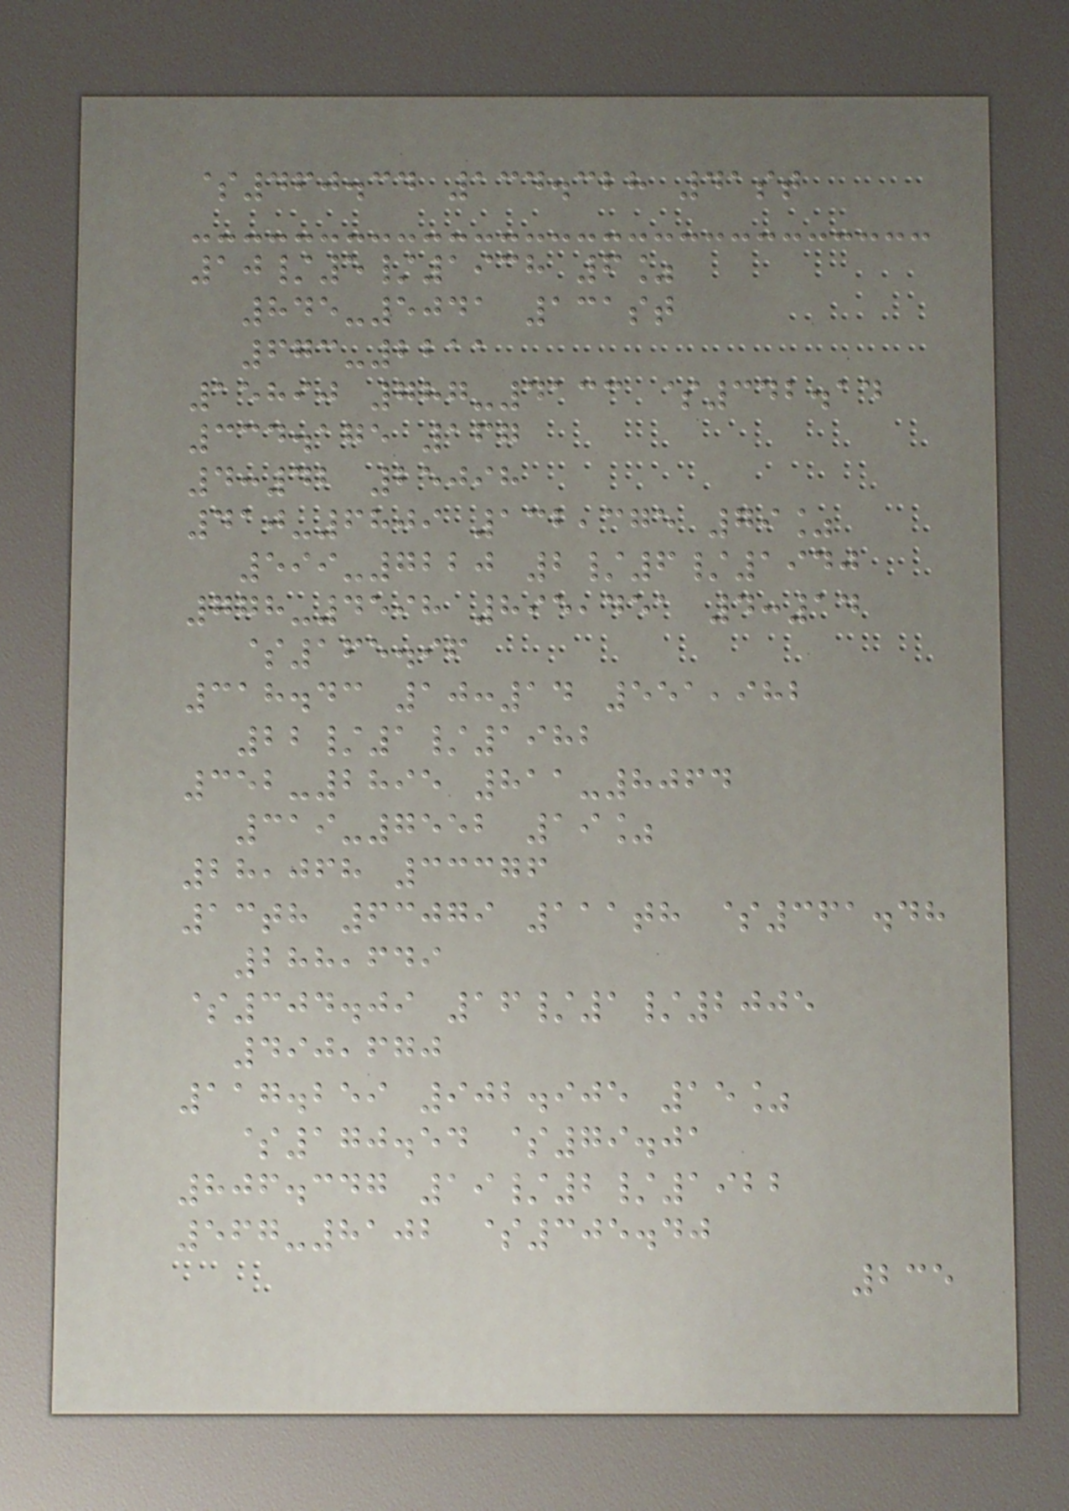$460.34 134.328 41st
10/5/1938 6%
845-5041 131st
673-2211
15890 787-4133 $342.14
334.175 167
4:42 25098
410-6809 132,375 79%
599-7220 2/6/1940
778-4598 895,451 4:14
$165.96
318.43 10:14 551,982
22/1/1982
352-2895 811-8064
319-7552 19%
28,068 33376
13th 63079 111th $361.48
288,649
$304.09 16/1/2005
490,670
117.259 902.905 15%
$170.54 $79.01
806.347 19/2/1922
567-8102 $305.40
235
